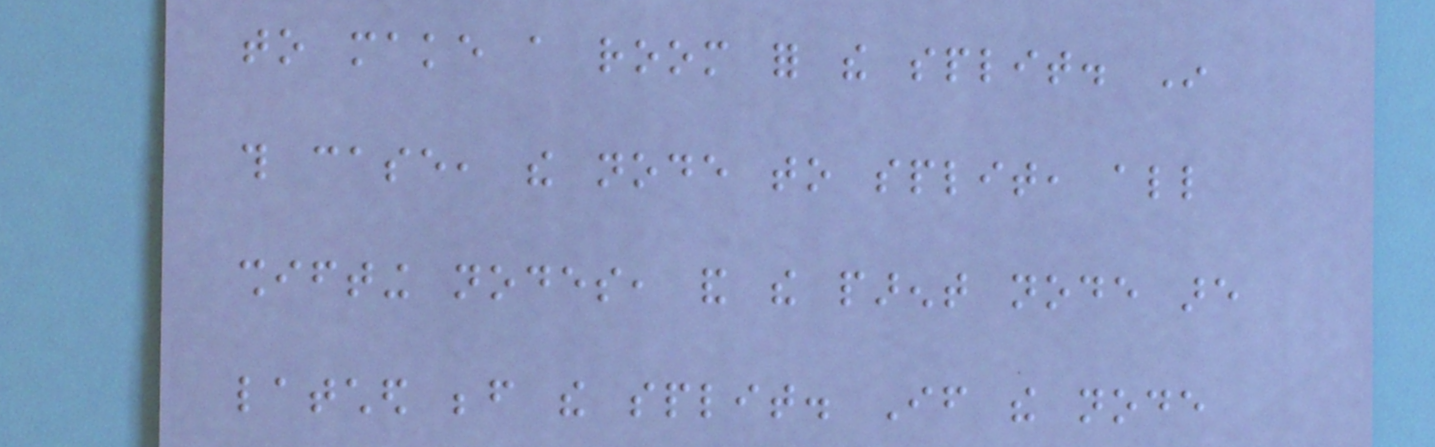to make a room for the split. In
this case, the node to split, all
shifting nodes, and the parent node are
latched before the split. If the node
